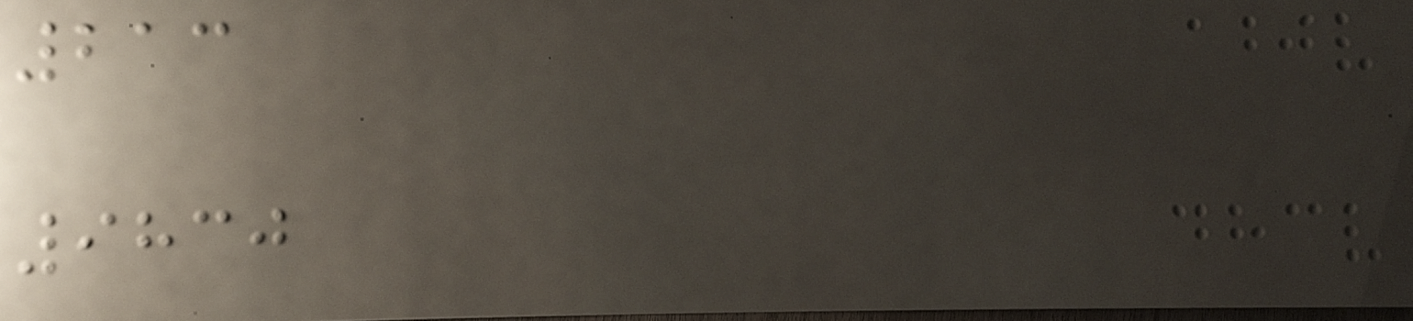213
9830
